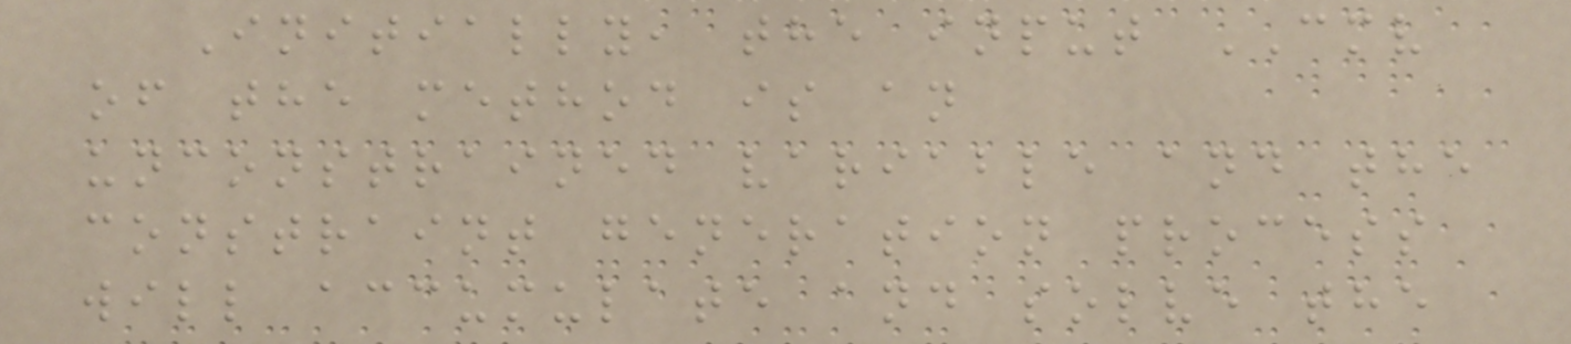Initially, the input CMV
of the method is an
unconstrained variable and the
constraint generation process
will accumulate and solve the
